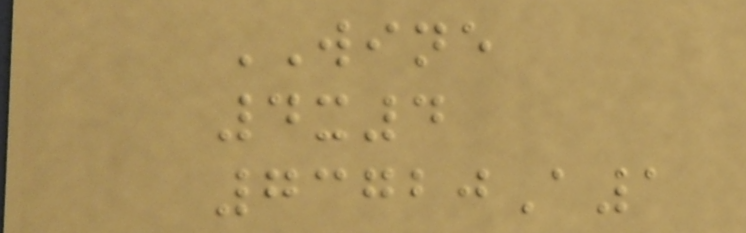WINE
4x4
73720A1
